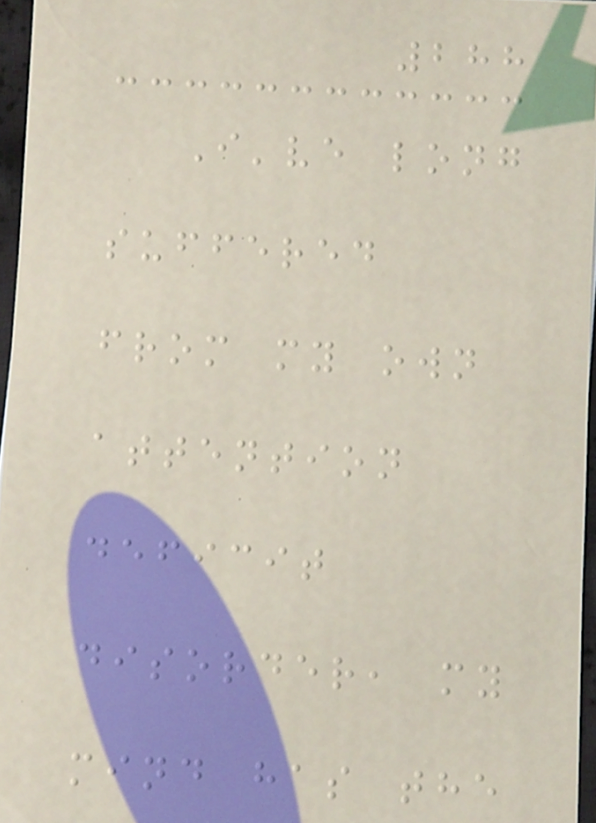288
I've long
suffered
from my own
attention
deficit
disorder, my
mind has the
